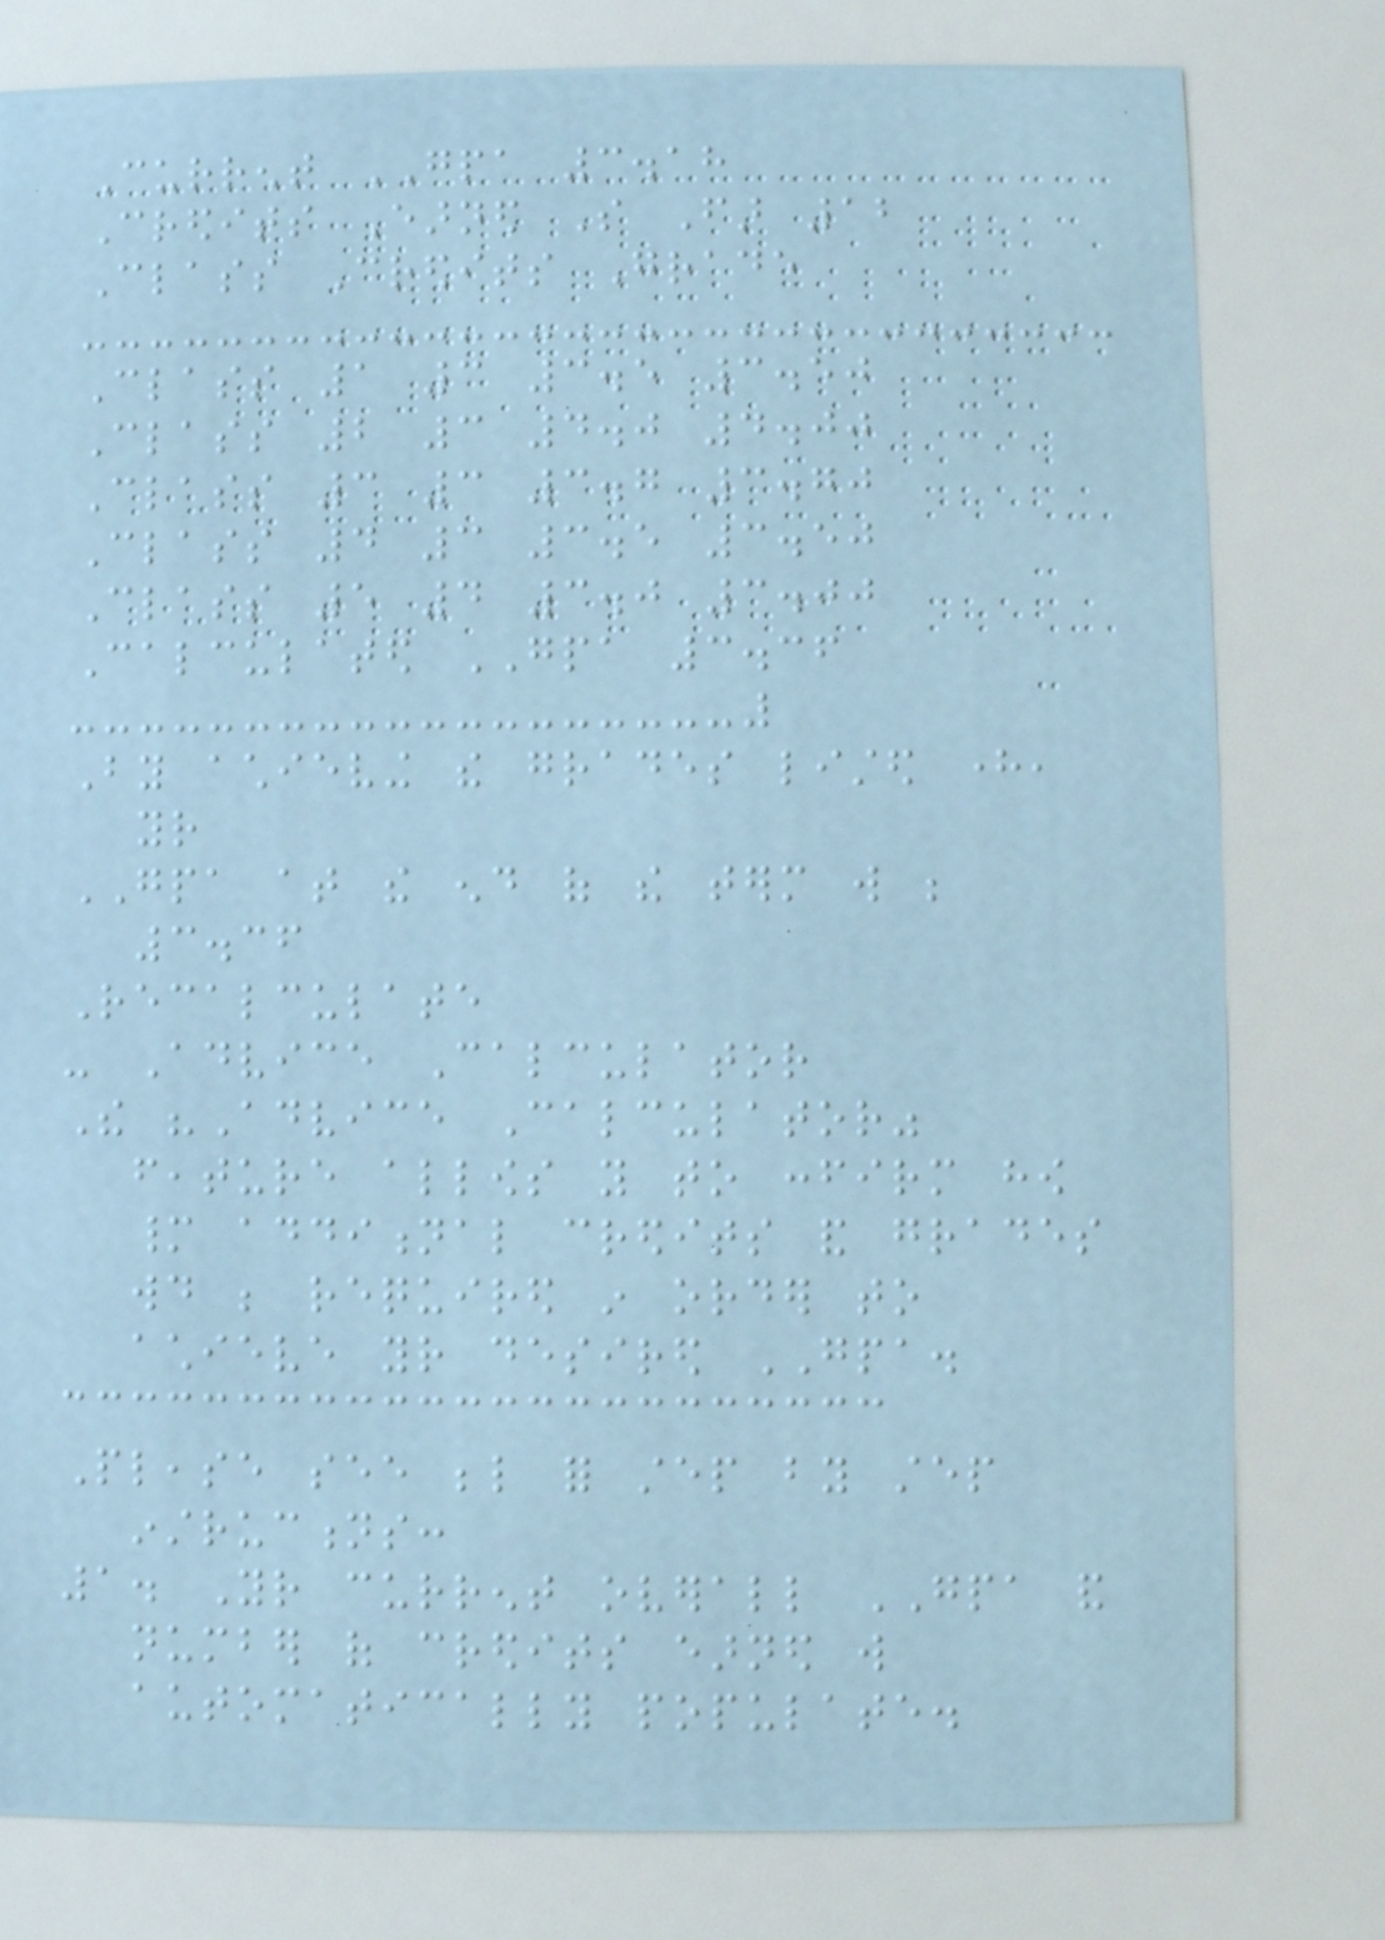Current GPA 3.18
Credits Earned So Far 12
Class Credits Grade
Class 1 3 3.5 3.50
Class 2 3 4.0 4.00
Class 3 3 3.7 3.70
Class 4 3 3.5 3.50
Class 5 4 3.0 3.00
Calculated GPA 3.36
By achieving the grades listed here,
your
GPA at the end of the term will be
3.36
Recalculate
- Advice Calculator
The "Advice Calculator"
feature allows you to confirm how
many additional credits and grades
would be required in order to
achieve your desired GPA.
Please see below for step by step
instructions:
1. Your current overall GPA and
number of credits earned will
automatically populate.
